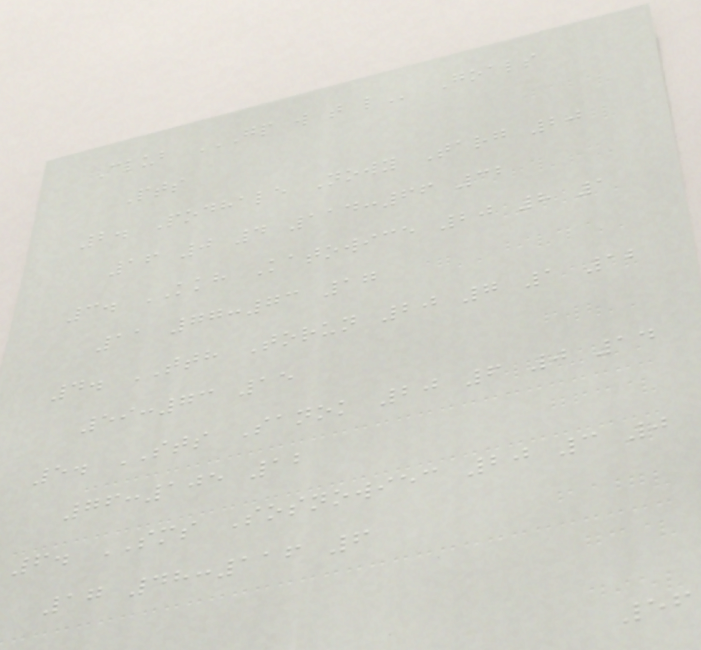Club GP W T L Goals
Pts
2. Podhale Nowy Targ 20
16 0 4 114:66 32
3. KKH Katowice 20 8 1
11 77:73 17
4. TTH Torun 20 7 1 12
59:73 15
5. STS Sanok 20 6 0 14
76:105 12
6. SMS Sosnowiec 20 3 0
17 48:116 6
56
